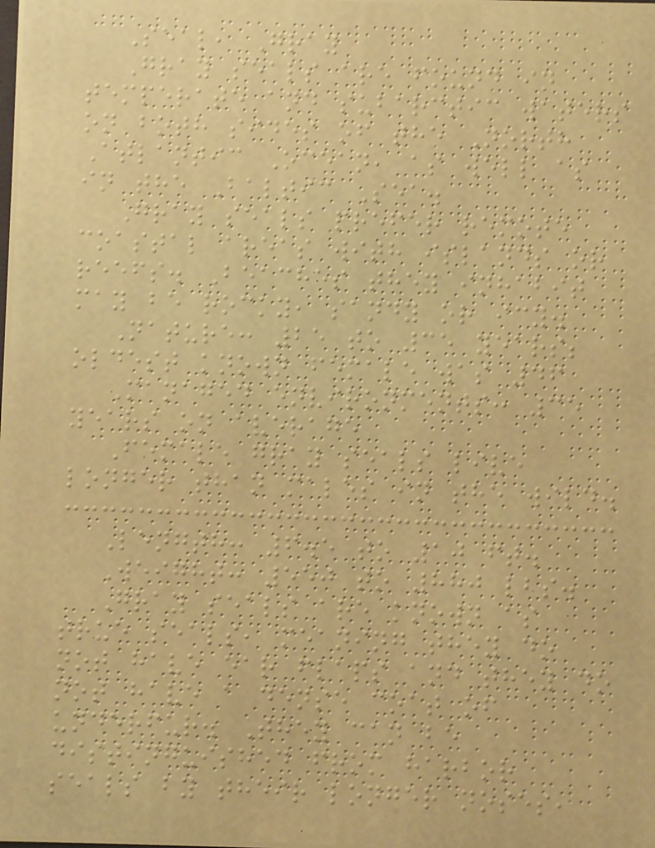Seal, Gray
Gray seals are found in
temperate and subarctic waters
on both sides of the North
Atlantic Ocean, as well as
in the Baltic Sea.
Gray seals prefer remote
coastal areas with islands or
reefs. Beaches they inhabit
may be rocky, sandy or icy.
Nature: 25 to 35 years;
oldest known female was 46
Managed environments: 35
years on average
Female gray seals live
longer than males in the wild.
Length: 6.5 to 10 ft.
Weight: 550 to 880 lbs.
Gray seals are known as
true seals, meaning they do
not have ear flaps and they do
not have a dense coat of
underfur. They can be
distinguished from harbor
seals by their longer noses,
